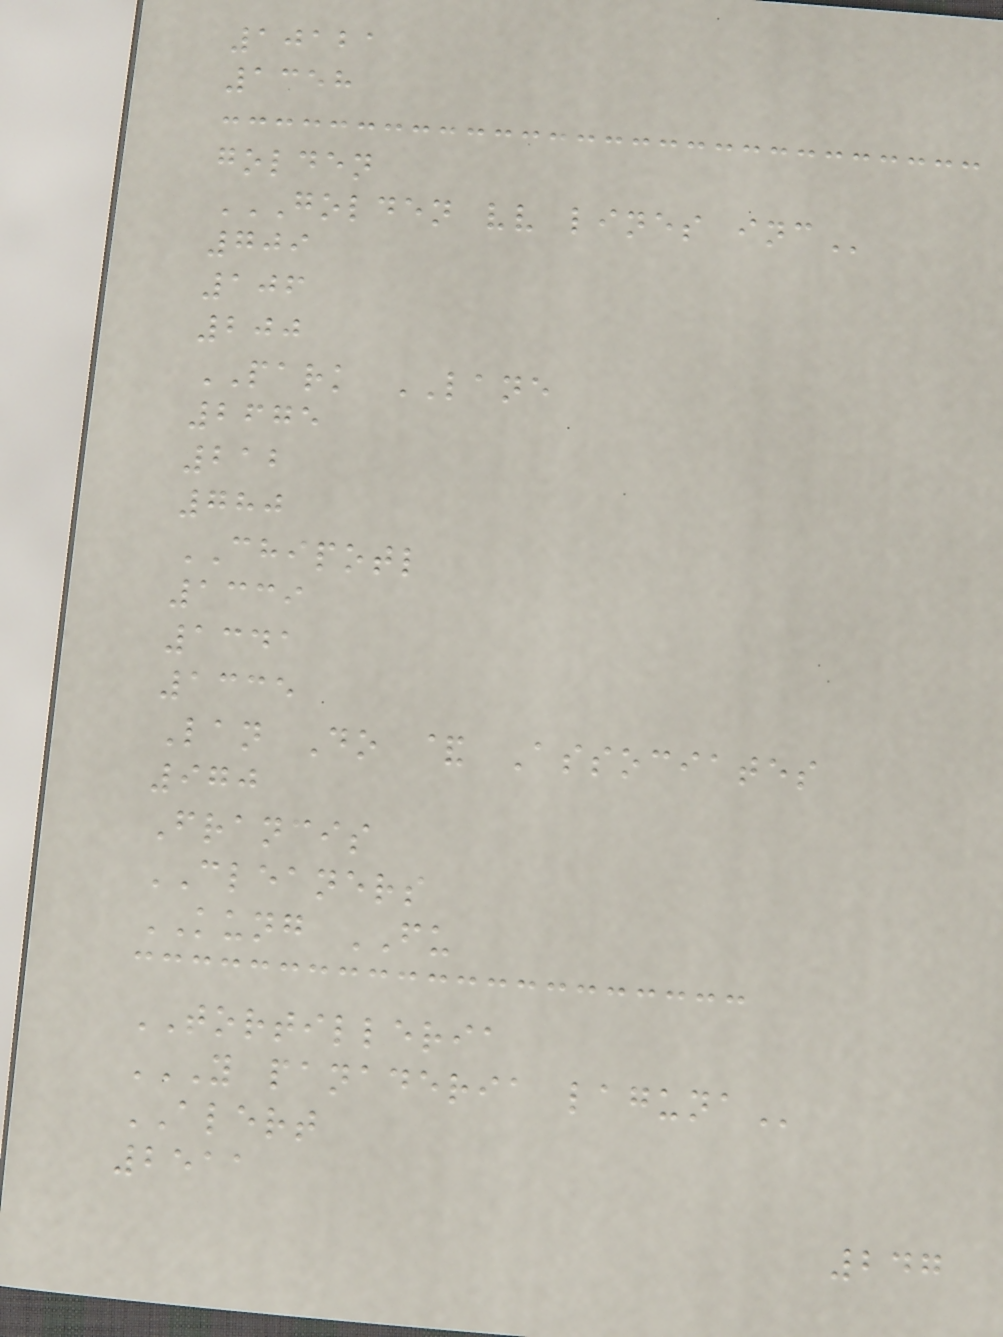10121
1358
golden
GOLDEN VV LINES INC
709
106
200
PARK LANE
2675
212
780
CHIPOTL
1339
1341
1335
Lan Do & Associates
970
Francis
CLEANERS
KUNG FU
TORTILLERIA
Y PANADERIA LAGUNA
ALERT
2511
247
